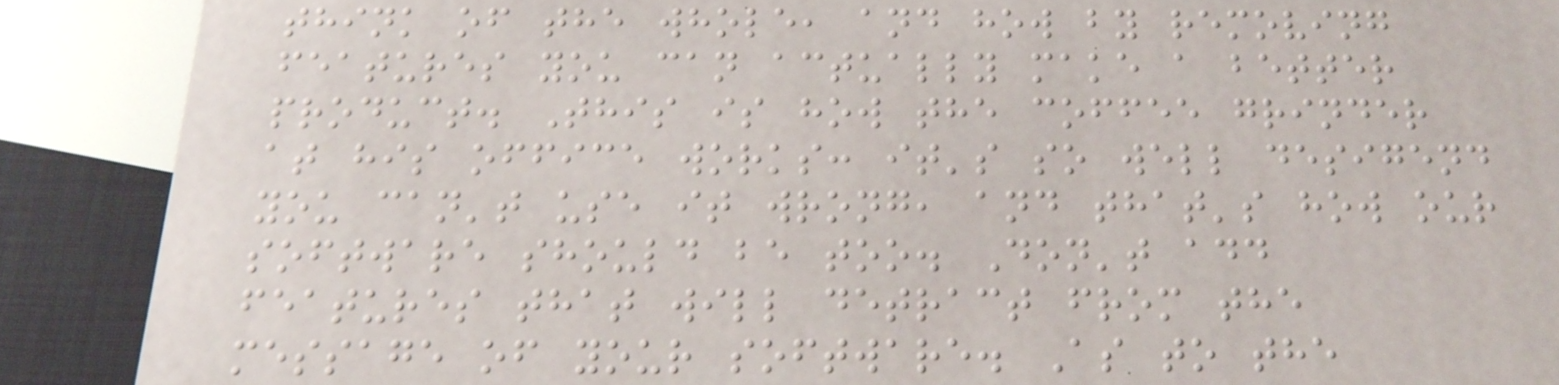think of the whole, and how by removing
features you can actually make a better
product. This is how the coffee grinder
at his office works: it's so well desigend
you can't use it wrong, and that's how our
software should be too. Don't add
features that will detract from the
message of your software. As to the
